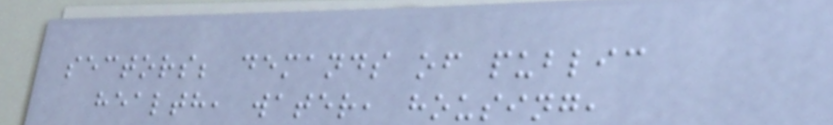sectors; demands of public
health, water, housing,
